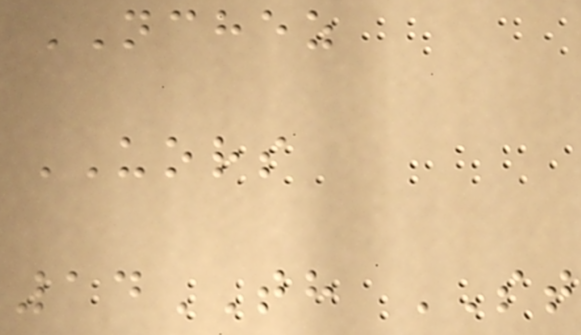NCHEZ
UORS
14TH ST
